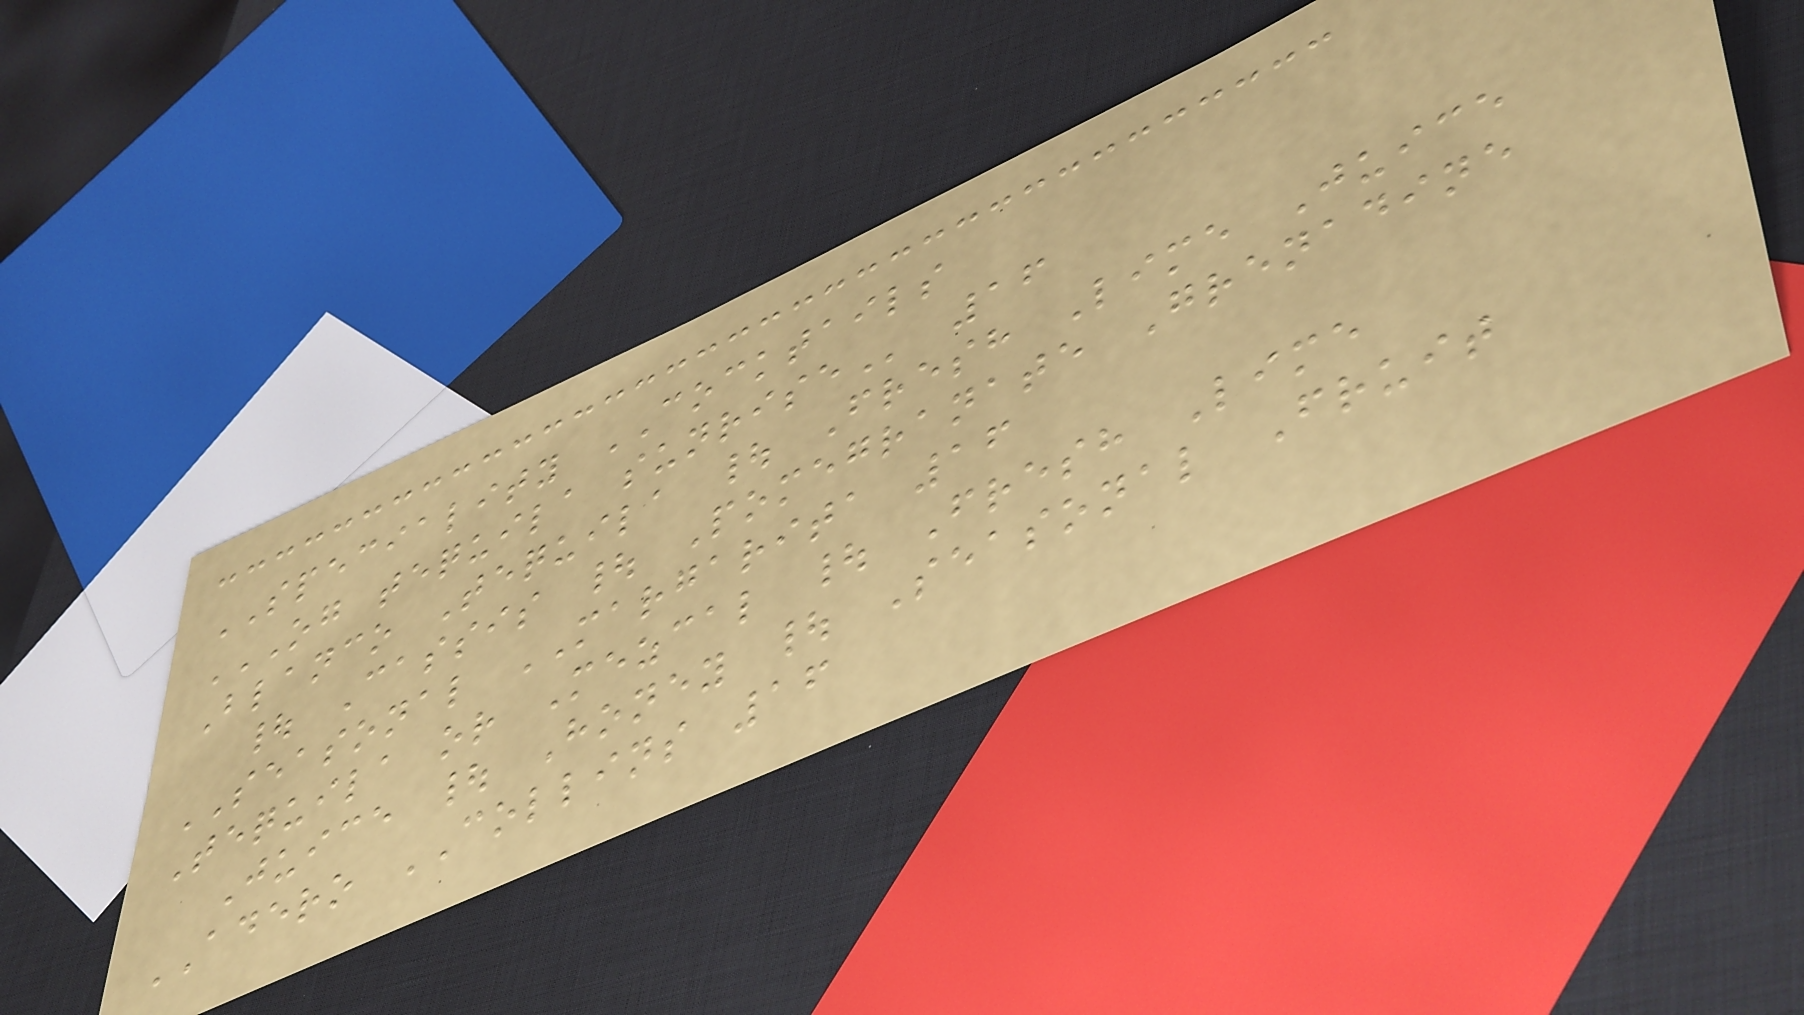SPECIALITY COCKTAILS
OG TEQUILA SUNRISE 16
Blanco Tequila | Fresh Lime Juice
| Cassis | Pomegranate Grenadine
SEASONAL MARGARITA 16
Tequila or Mezcal | Fresh Lime
Juice | Honey | Seasonal Fruit
ADERO COLLINS 16
